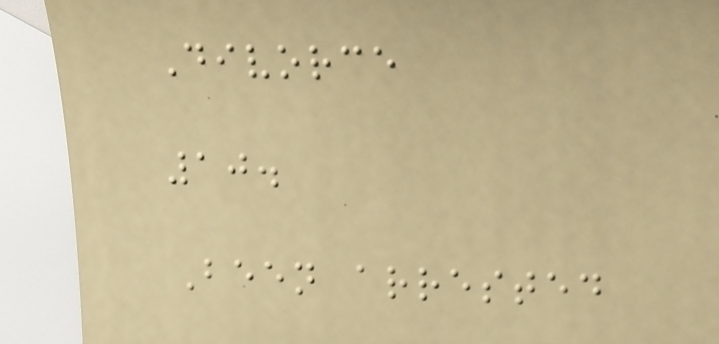Divorce
10.
Been arrested
